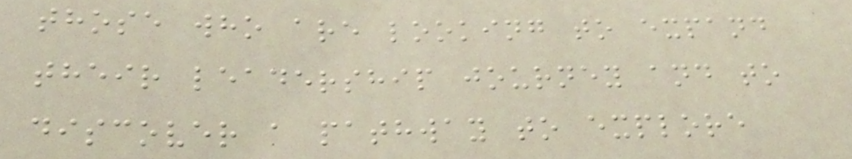those who are looking to expand
their leadership journey and to
discover a pathway to explore
